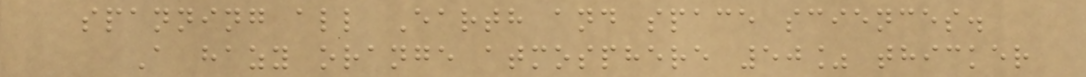spanning all Earth and space sciences.
A hazy orange atmosphere 50% thicker
